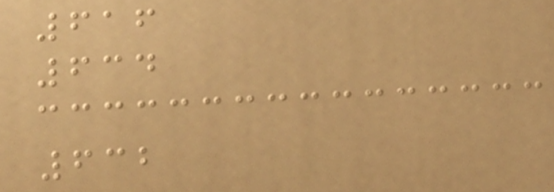616
634
632
